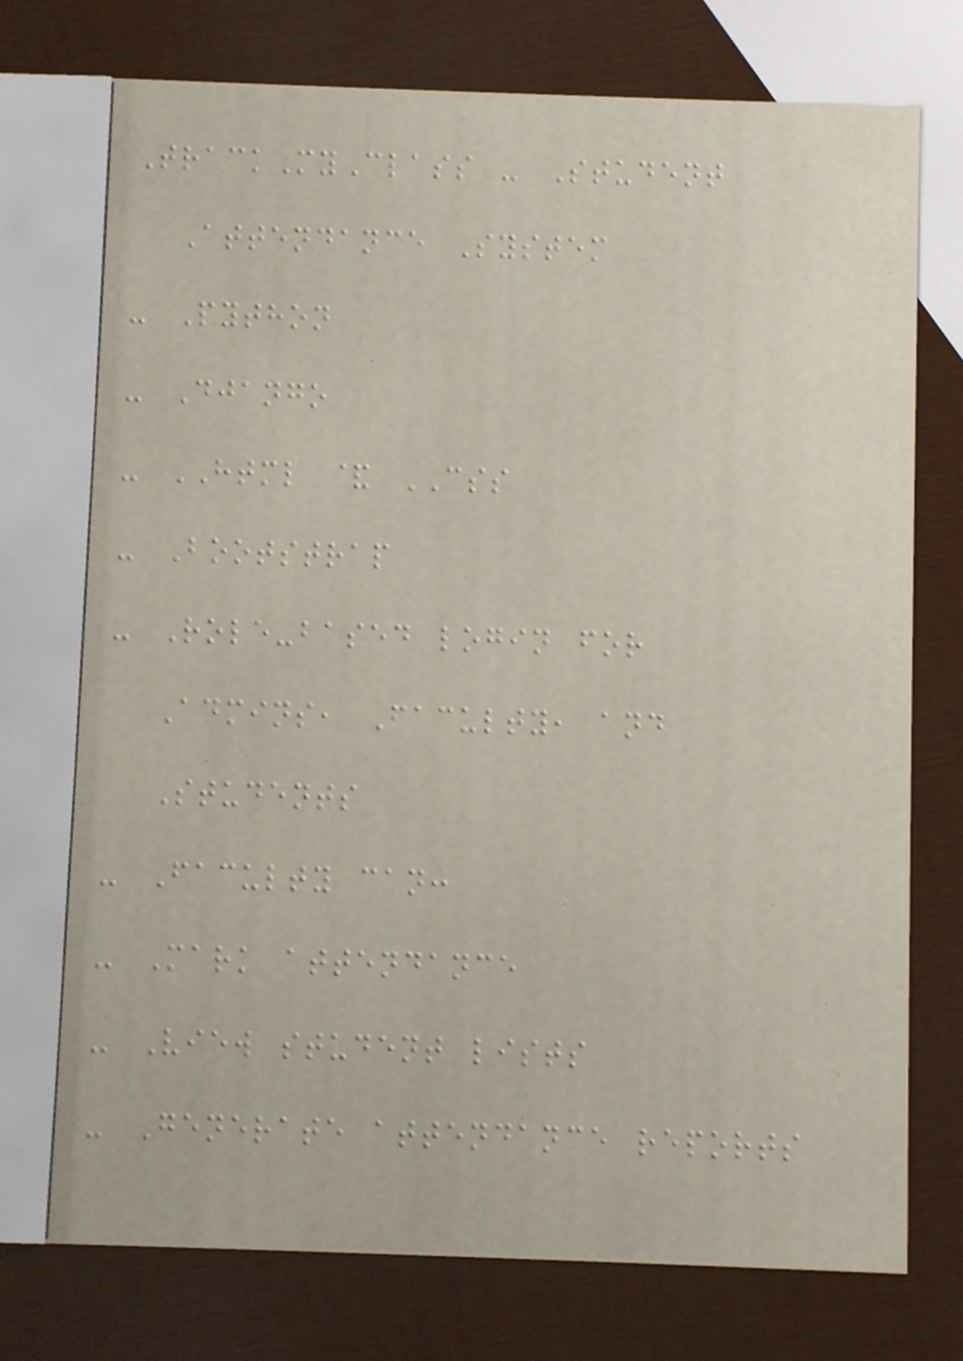TrackMyClass - Student
Attendance System
- Python
- Django
- HTML & CSS
- Bootstrap
- Role-based login for
Admins, Faculty, and
Students
- Faculty can:
- Mark attendance
- View student lists
- Generate attendance reports
